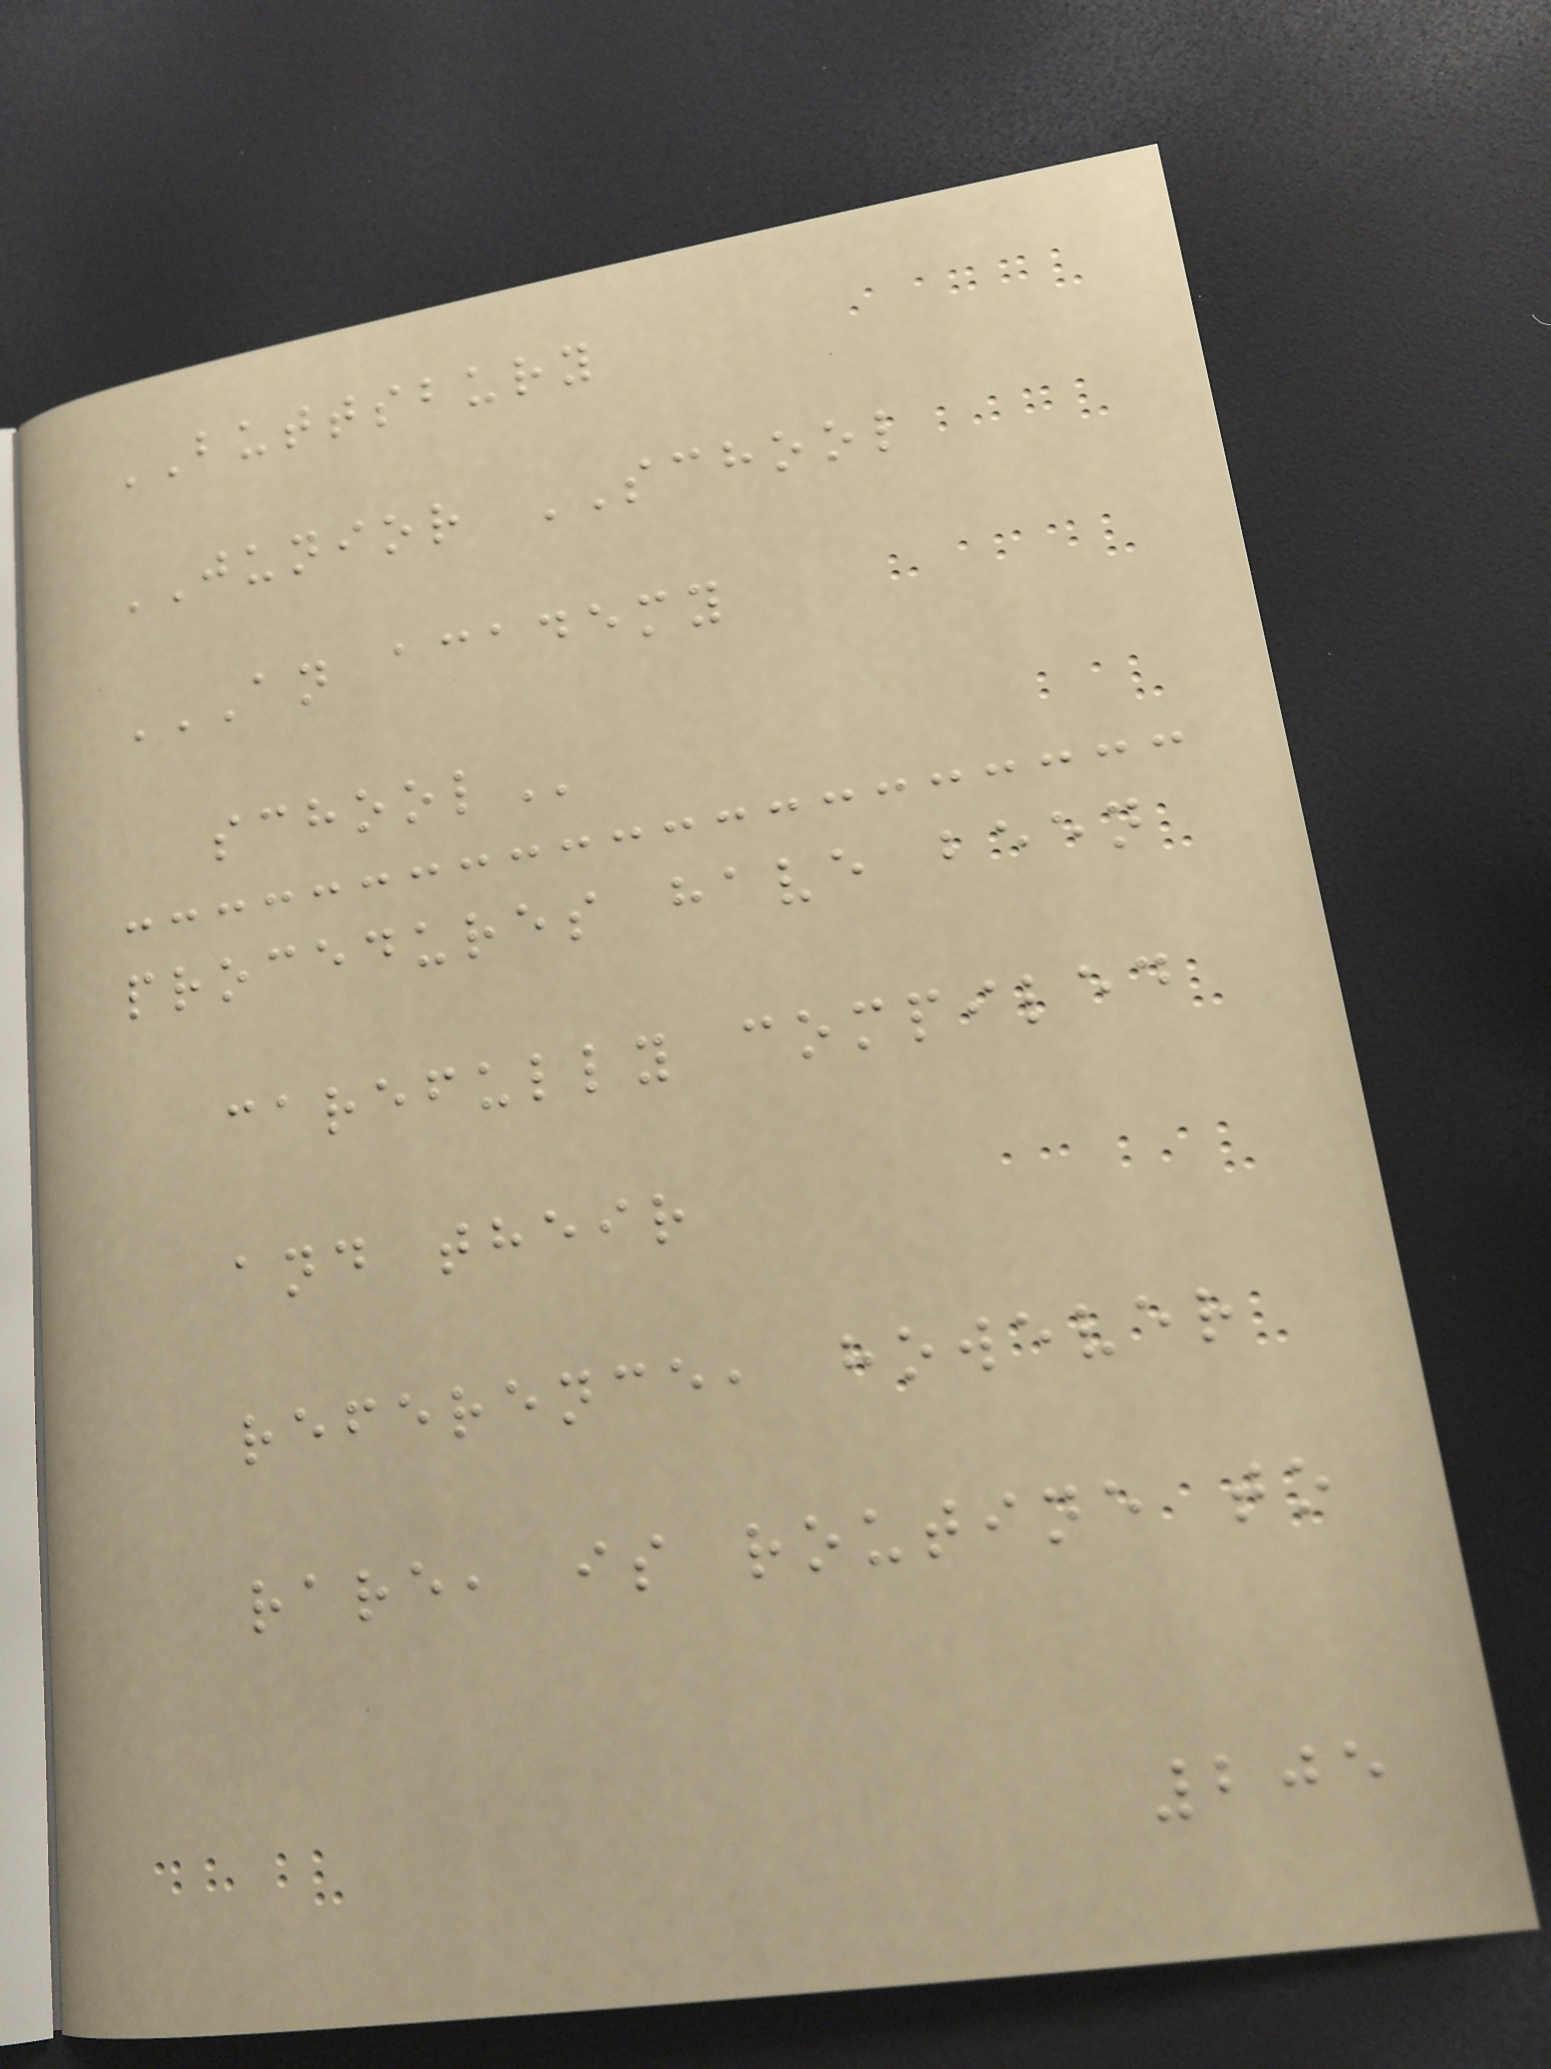BUTTSBURY
JUNIOR SCHOOL
AN ACADEMY
SCHOOL
procedures have been
carefully compiled
and their
reference, however
rare, is routine to
205
